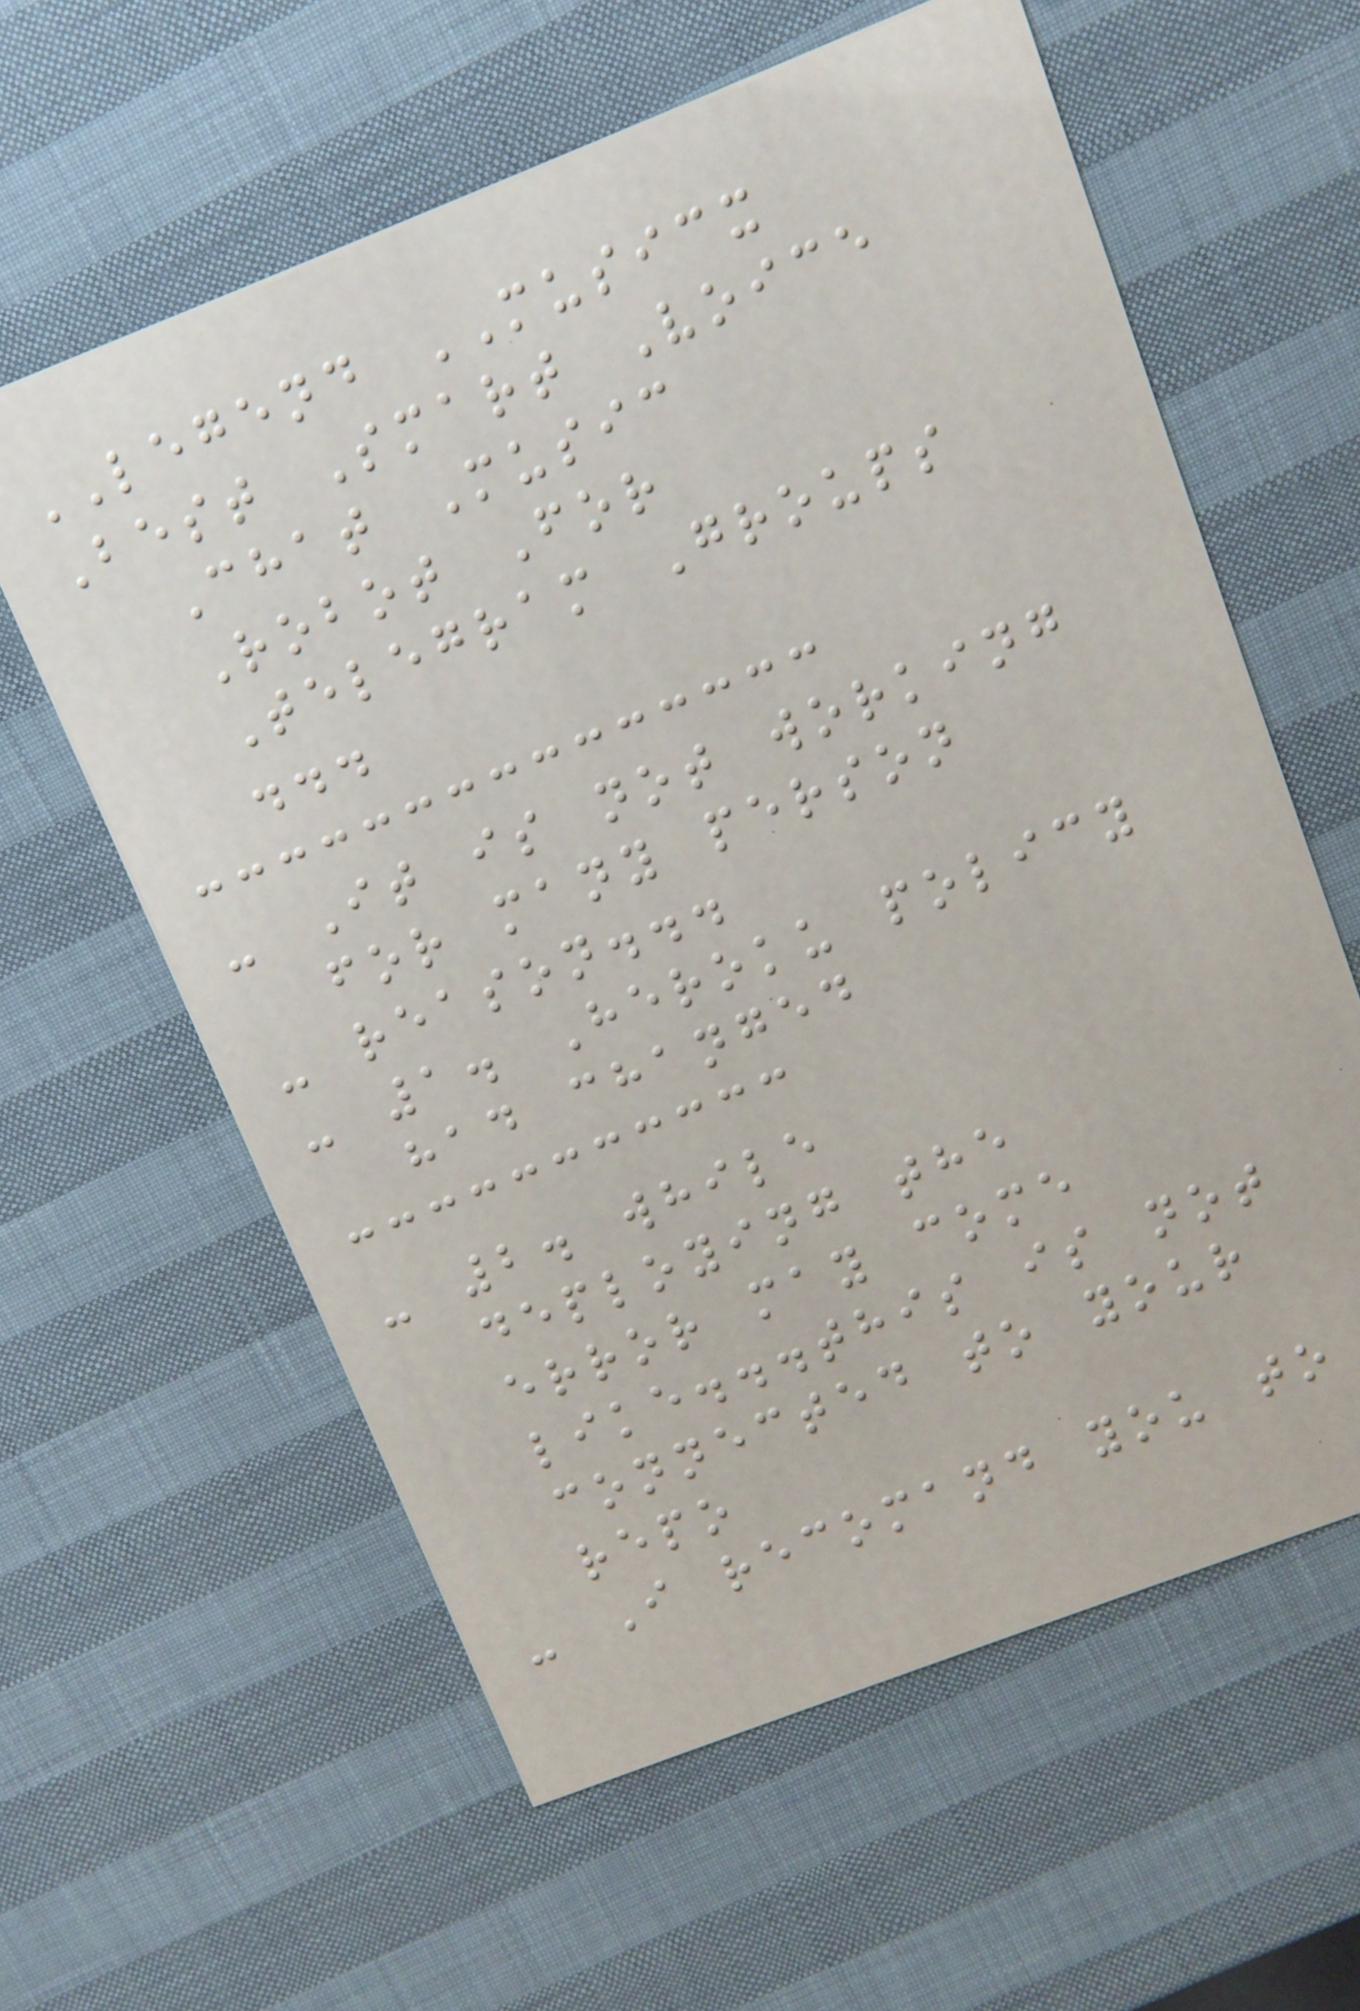LEGEND MUSICX
Best Smart Voice
Chat Music
Robot For
Telegram Groups
...
- It is not working
for many person
- reason...
- 1. Heroku policy
had changed
- 2. while
deploying the
error may come
like...this is not
connected to your
repo
- I recomand you to
